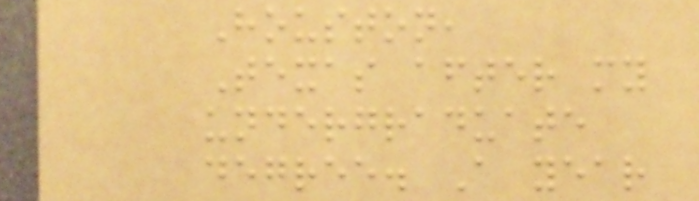Houston,
Texas after my
undergraduate
degree. A year
